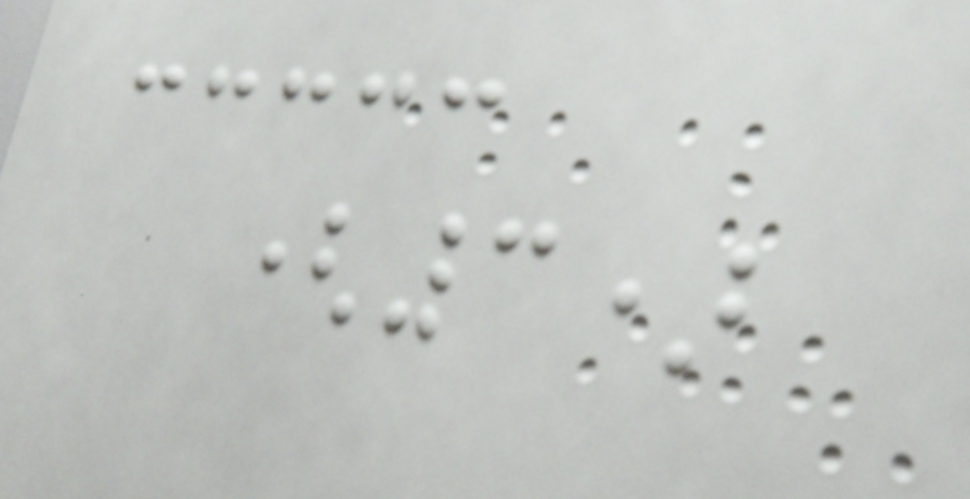(3)
